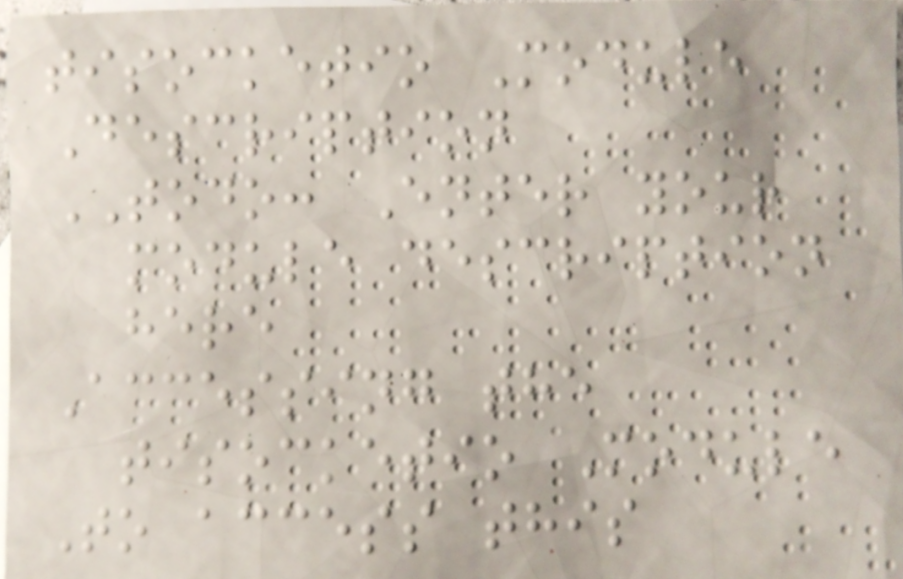tisocketio Module
Description
TODO: Enter your
module description
here
Accessing the
tisocketio Module
To access this
